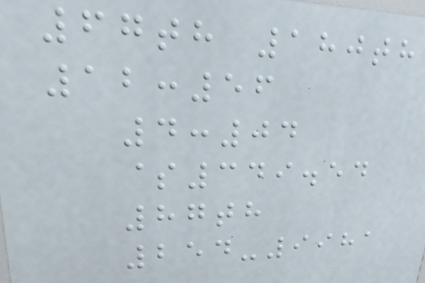67th 180th
12:56
4:04
$349.54
87th
254-9981
